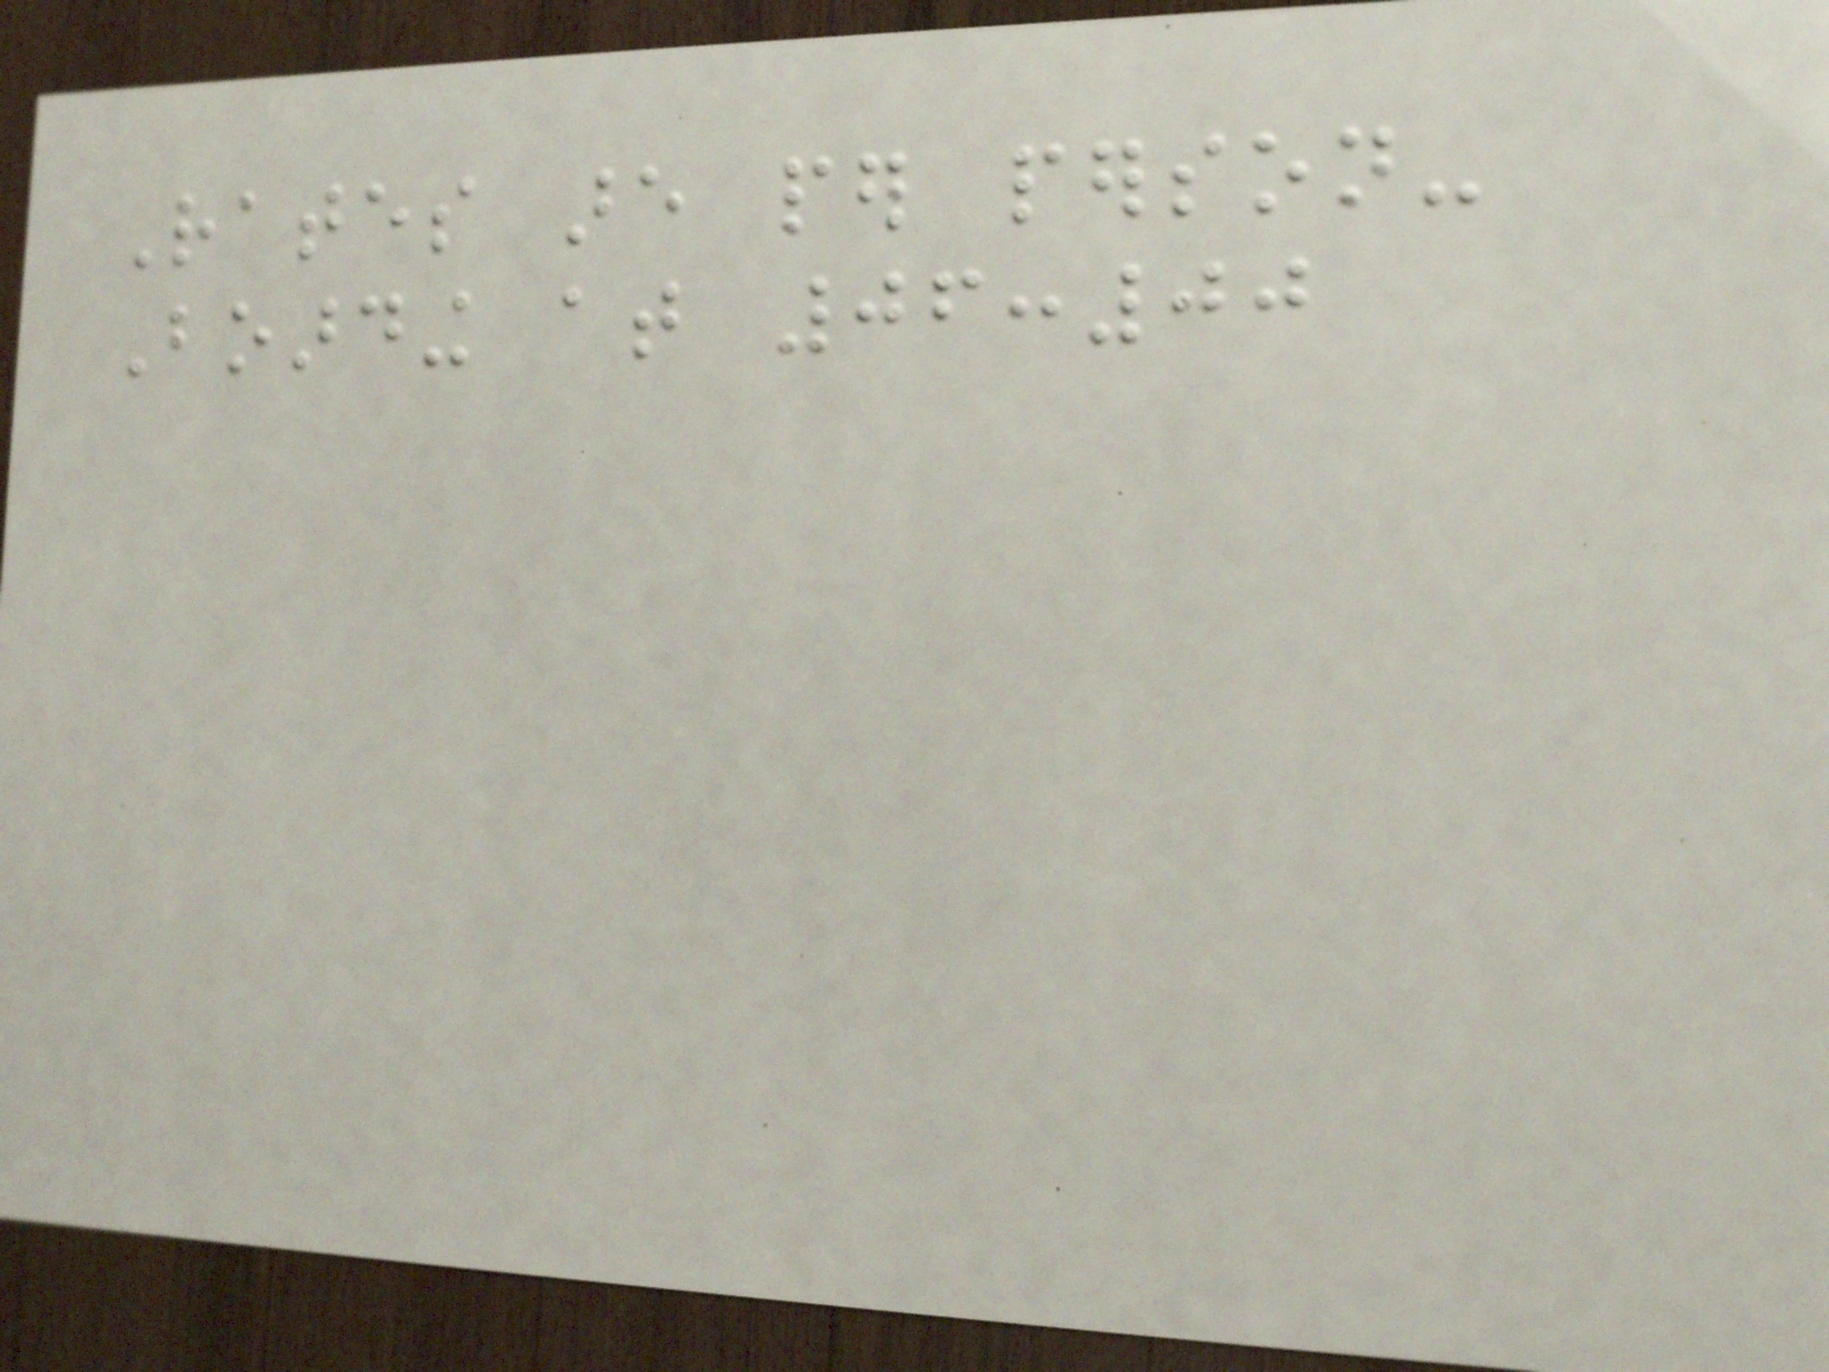Rates are per person-
Boarding at 06:00
